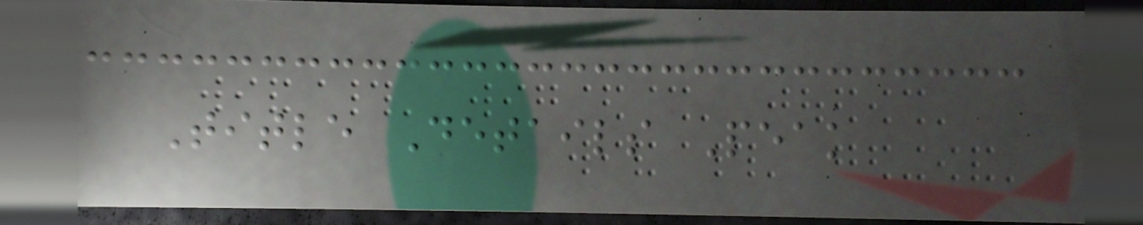Title Details Peak
